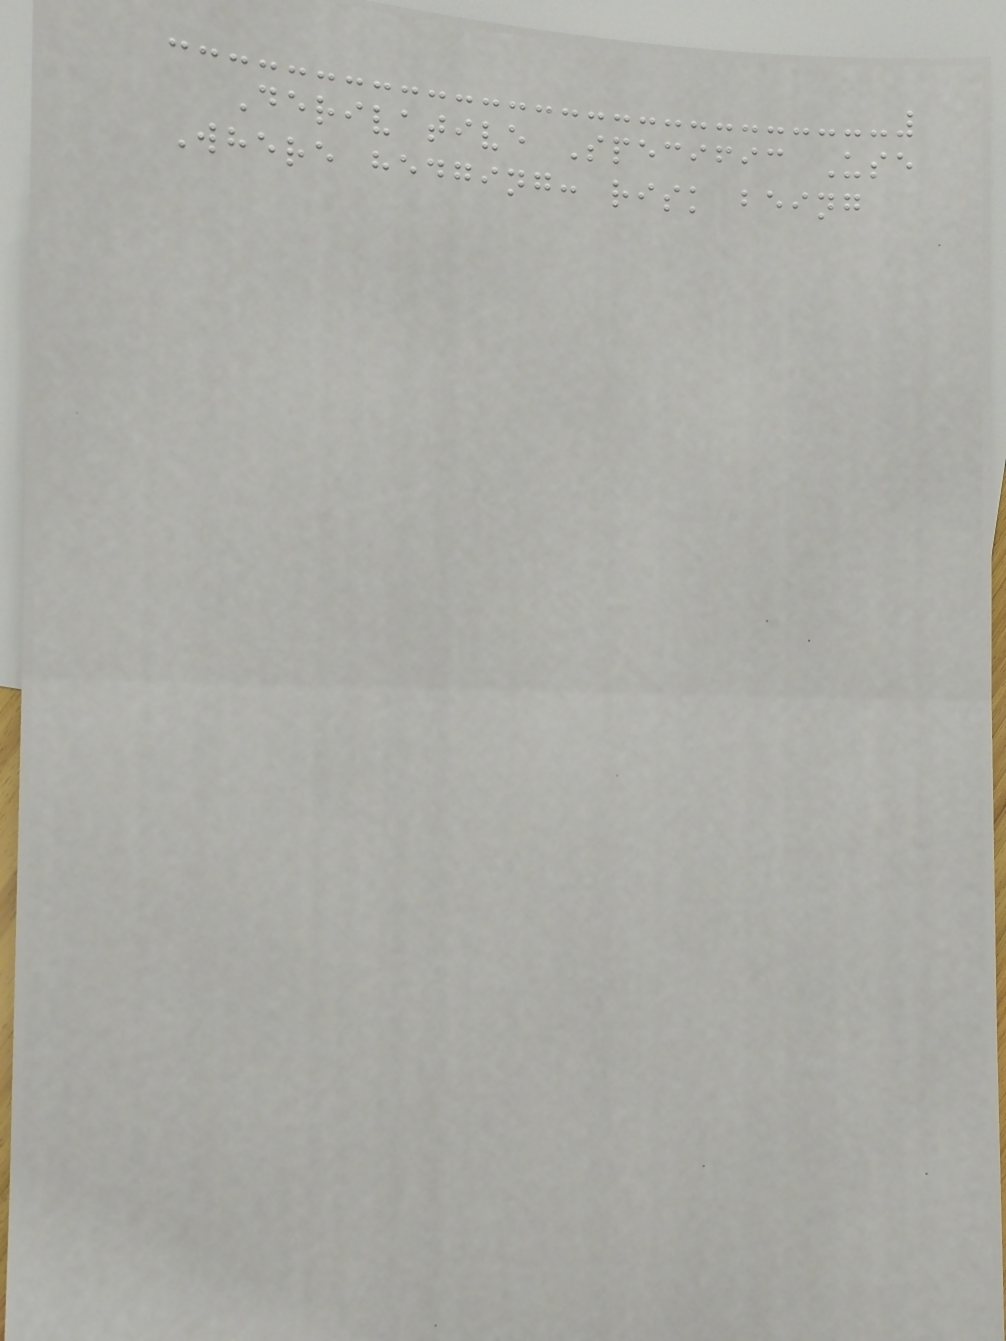Derivative Specific Use
Where hedging: risk being
